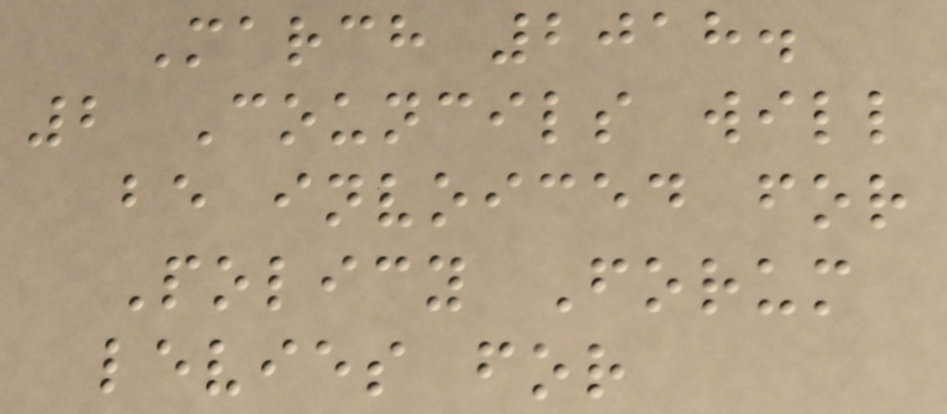March 2018.
2 Councils will
be invoiced for
Policy Forum
levies for
